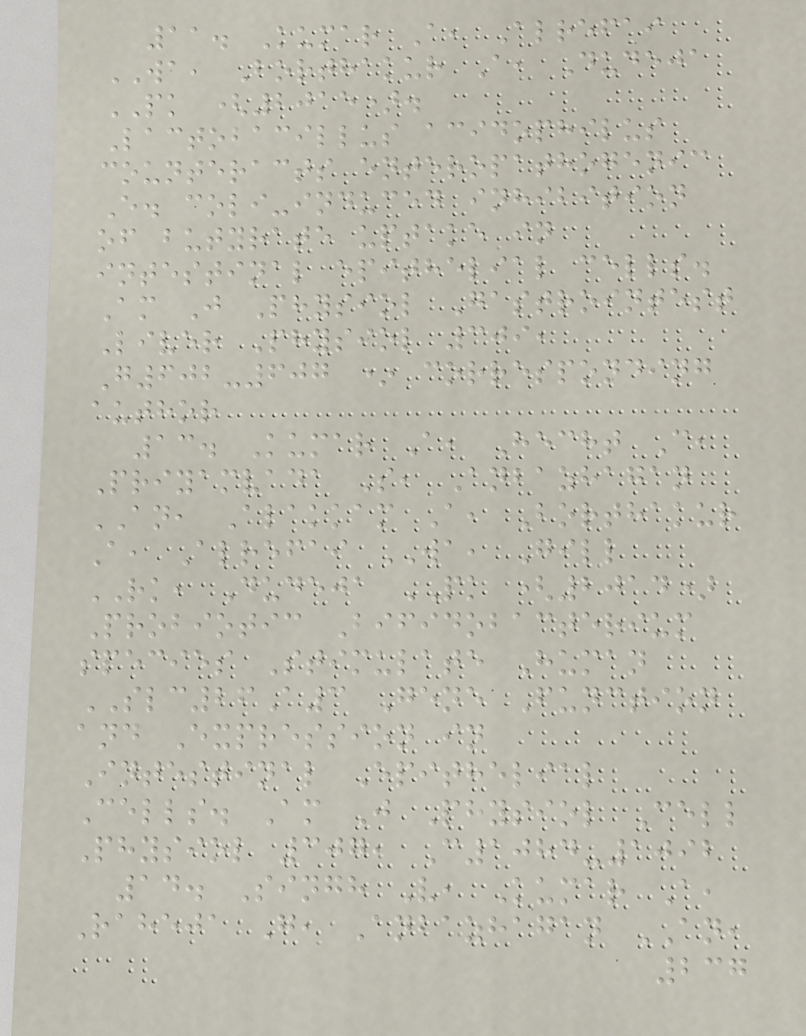11. Kumar A, Alrefai
WA, Borthakur A, Dudeja
PK (2015).
Lactobacillus acidophilus
counteracts enteropathogenic
E. coli-induced inhibition
of butyrate uptake in
intestinal epithelial cells.
Am J Physiol Gastrointest
Liver Physiol 309,
G602-607 * corresponding
author
13. Kumar A, Hecht C,
Priyamvada S, Anbazhagan
AN, Alakkam A, Borthakur
A, Alrefai WA, Gill
RK, Dudeja PK (2014)
Probiotic Bifidobacterium
species Stimulate Human
SLC26A3 Gene Function
and Expression in
Intestinal Epithelial
Cells. Am J Physiol Cell
Physiol 307, C1084-1092
14. Singh V, Kumar A,
Raheja G, Anbazhagan AN,
237
